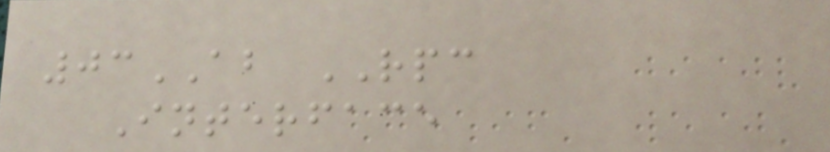03AB RPC
Interface
